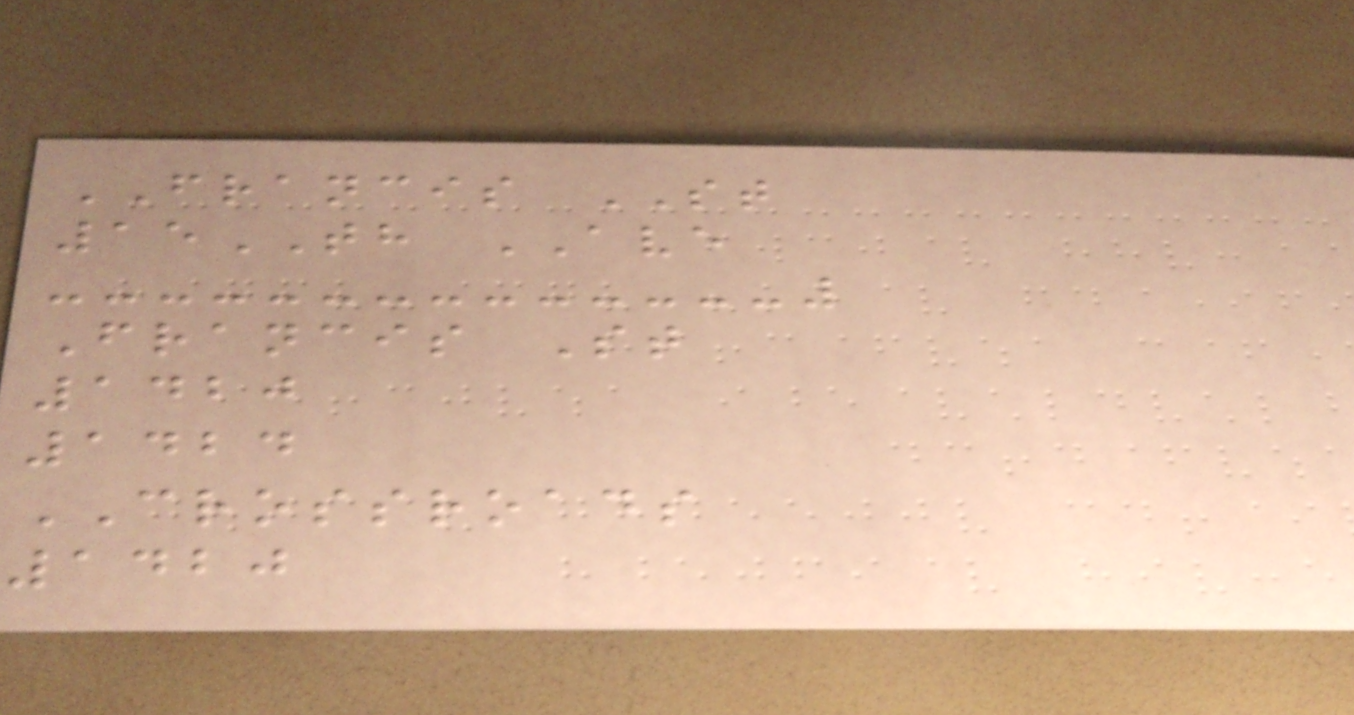FRANCIS ST
15TH AVE
Francis St
1420
1424
CROSSROADS
1420
